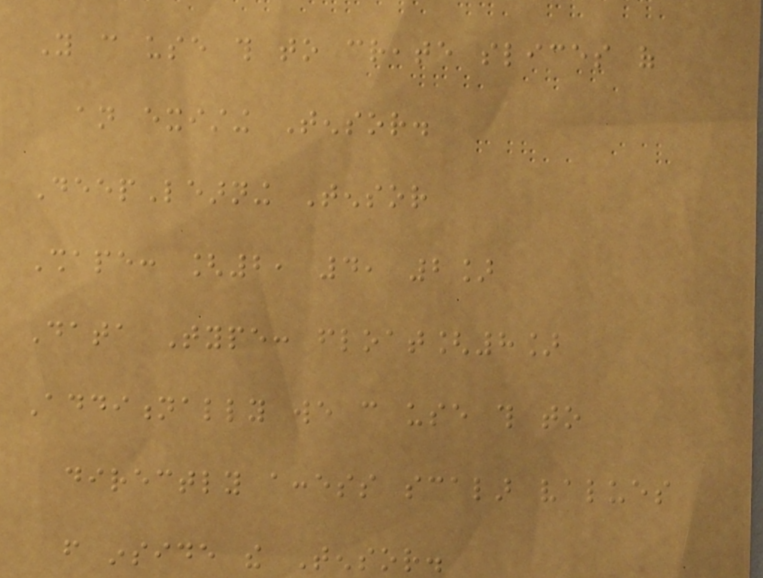You can use this to create slices of
an existing Tensor.
DeepLearning Tensor
Shape: [2, 4, 2]
Data Type: float[8]
Additionally we can use this to
directly access scalar values
from inside the Tensor.
